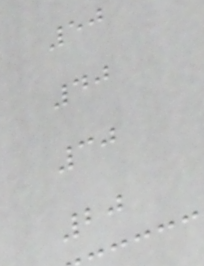50
40
30
20
